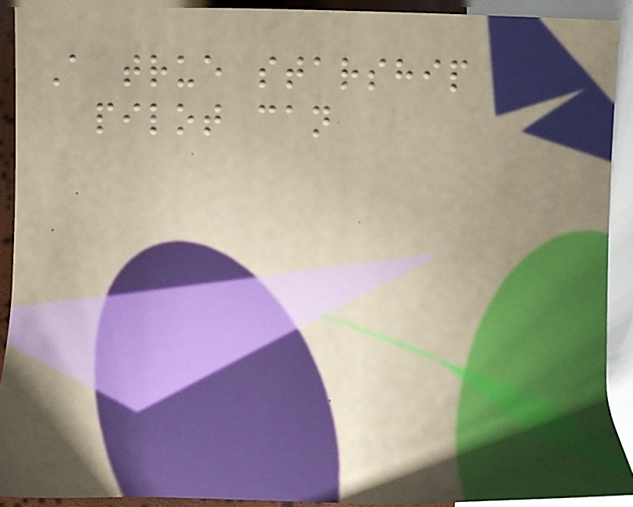A true starship
pilot can
